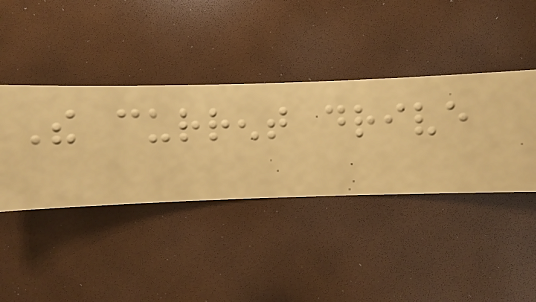The current drive
